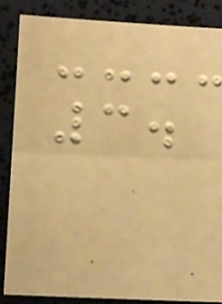3.
